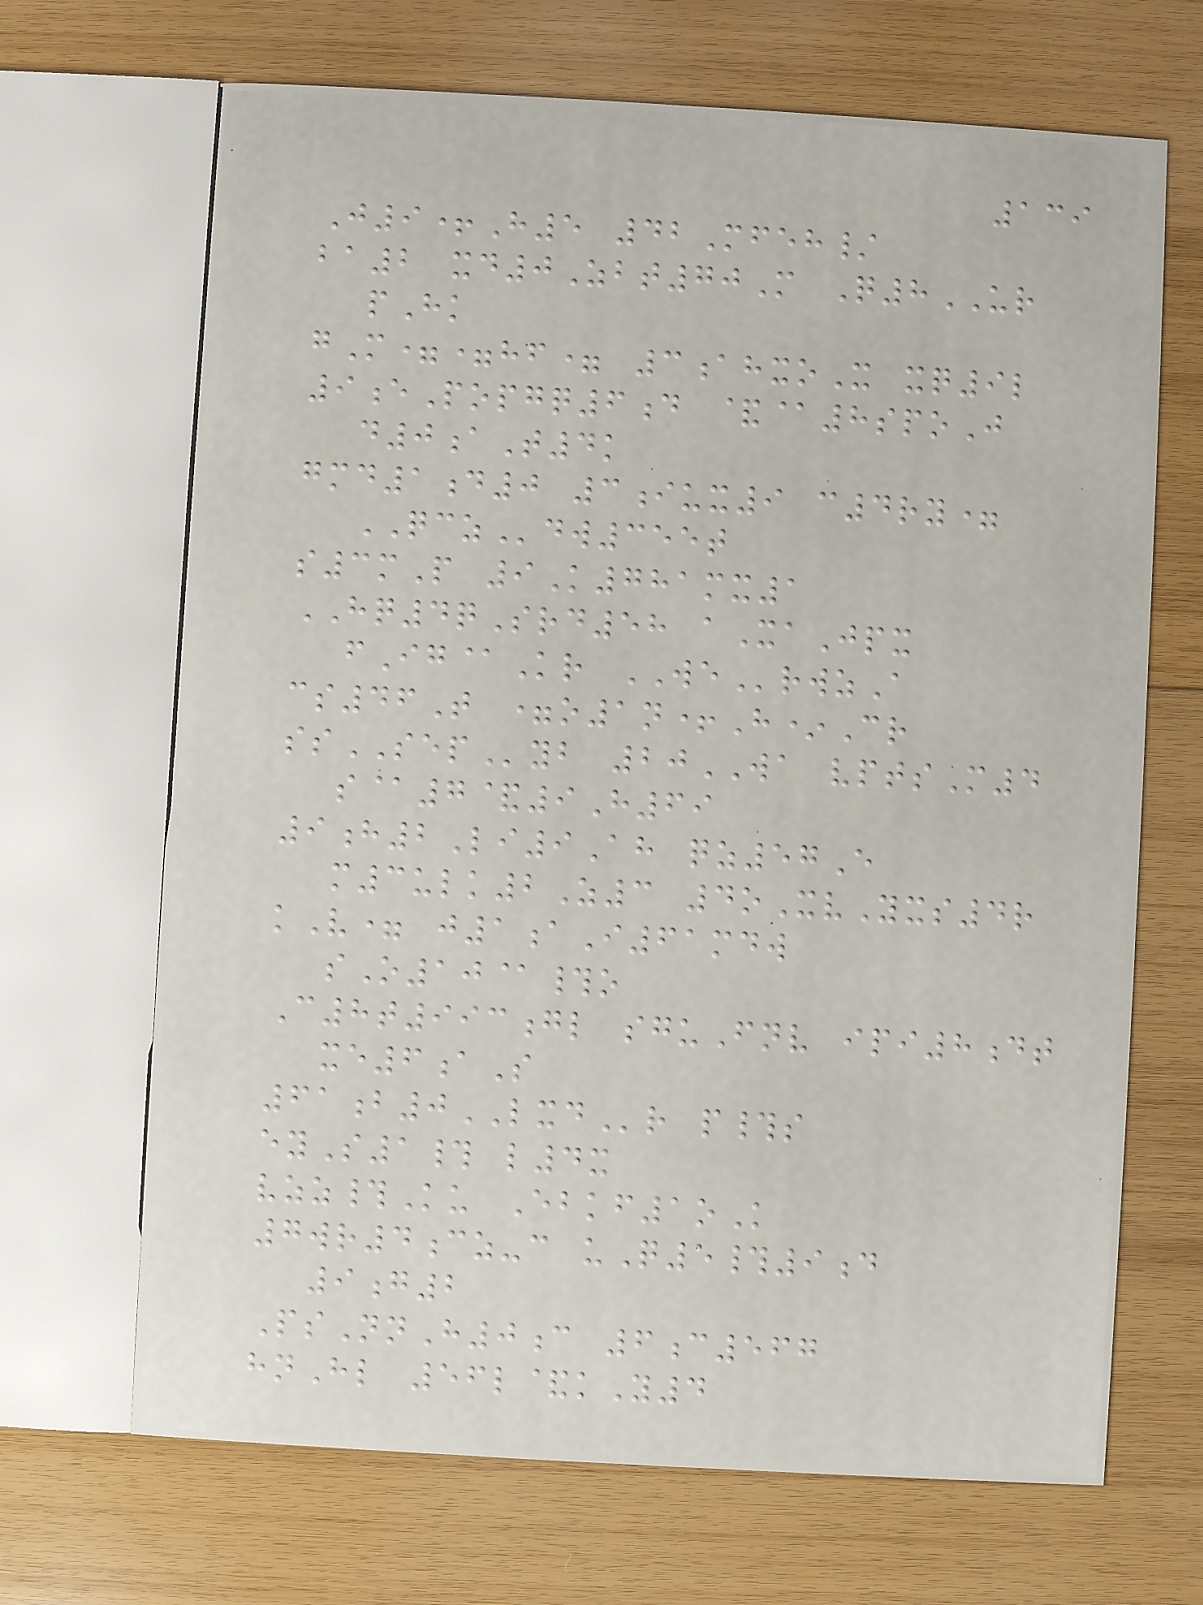139
J9+H5 42Mfeh/
ba2 xd0Zbt70M Q8UR
pHk
gM==hf= 3ahxoX xq9l
9ePopgq6d &@8spoJ
d0aT4k
gmd1d0 3iux9 c4ry=
QCZdw355t
s3mP 9K781mx1
HQ4qSrd58 aXaJpx
fIg@Kr WErwzA
cs46T =o1n+H*Cr
ssSEPyb 20WA vptsM4
s@7&9H69
9h2Li9Ah qz57E
m3ulk2Z3 4oXvYxs4r
kV= j1aI61mdw
sO10@#o
C8t993gl sguFnv ipi8dt
xe6aS
61b0LXDr p#s
eyS1# l4x
vzz#Ku Ebkf1oK
7wr4cz-c uQ5#9d
9g2
PsNnH0c 6c567
hnHl 56l&kY4
